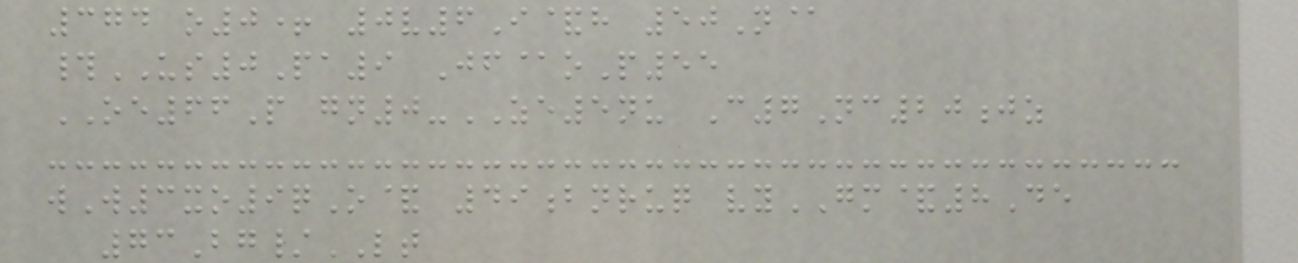374 o0+ 0v6I&h 50N@
#US0Pa9 Jf@oP55
OE66P gn0-ZE5nu C7Nc20jz
wW3xo9qO& 49bnruq vyGM&8De
73Bg/LT
